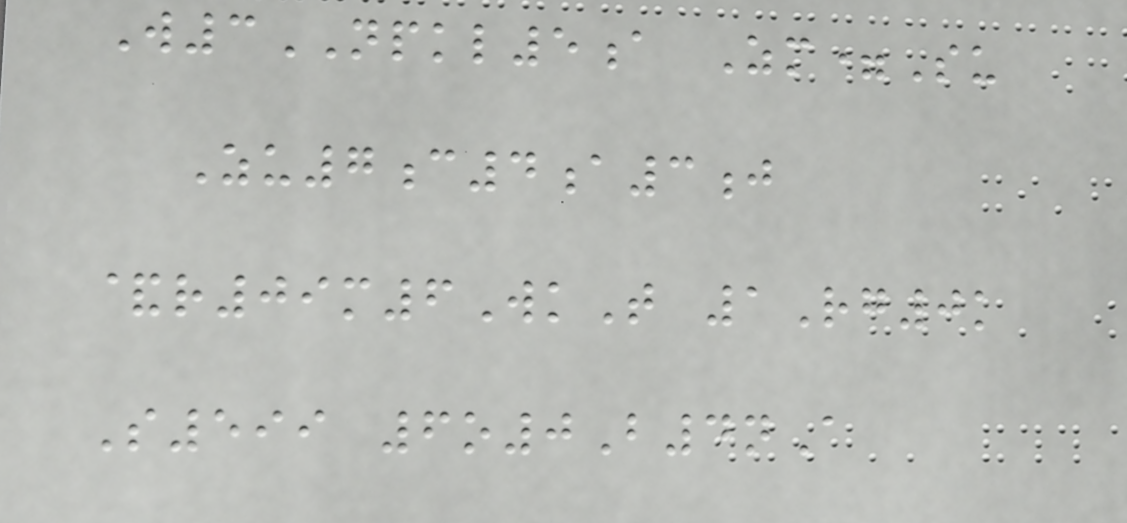W3NPKL5a Zm=Su
Zu7c4a3j
&r09m6WkT 1Rg0k
S599 6o0B4nA
